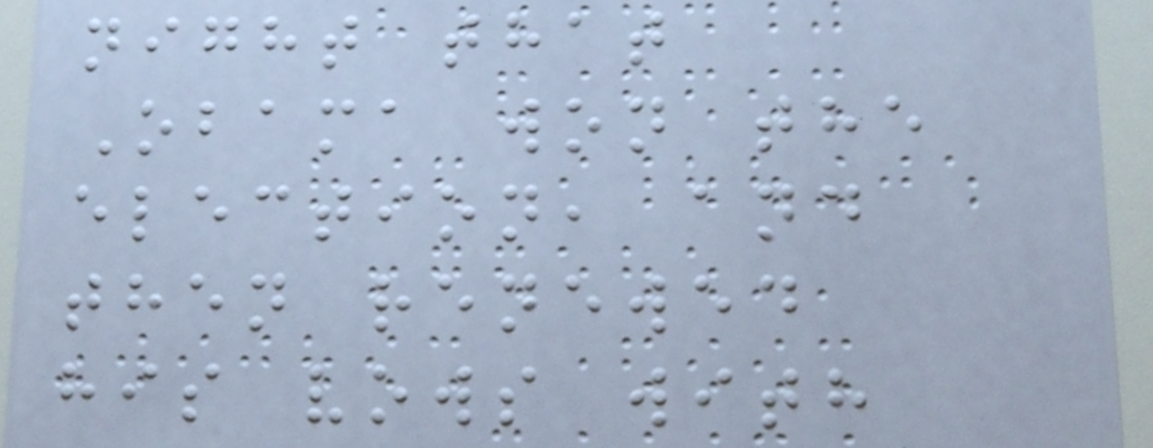night that
Obama won the
election, and
then renewed
his vows with
